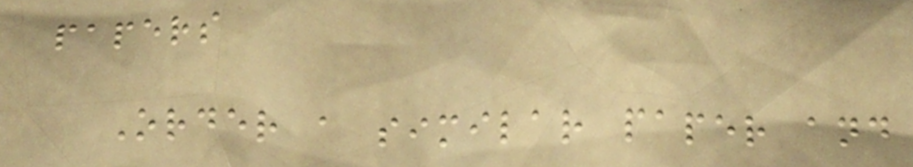papers
Order a similar paper and
